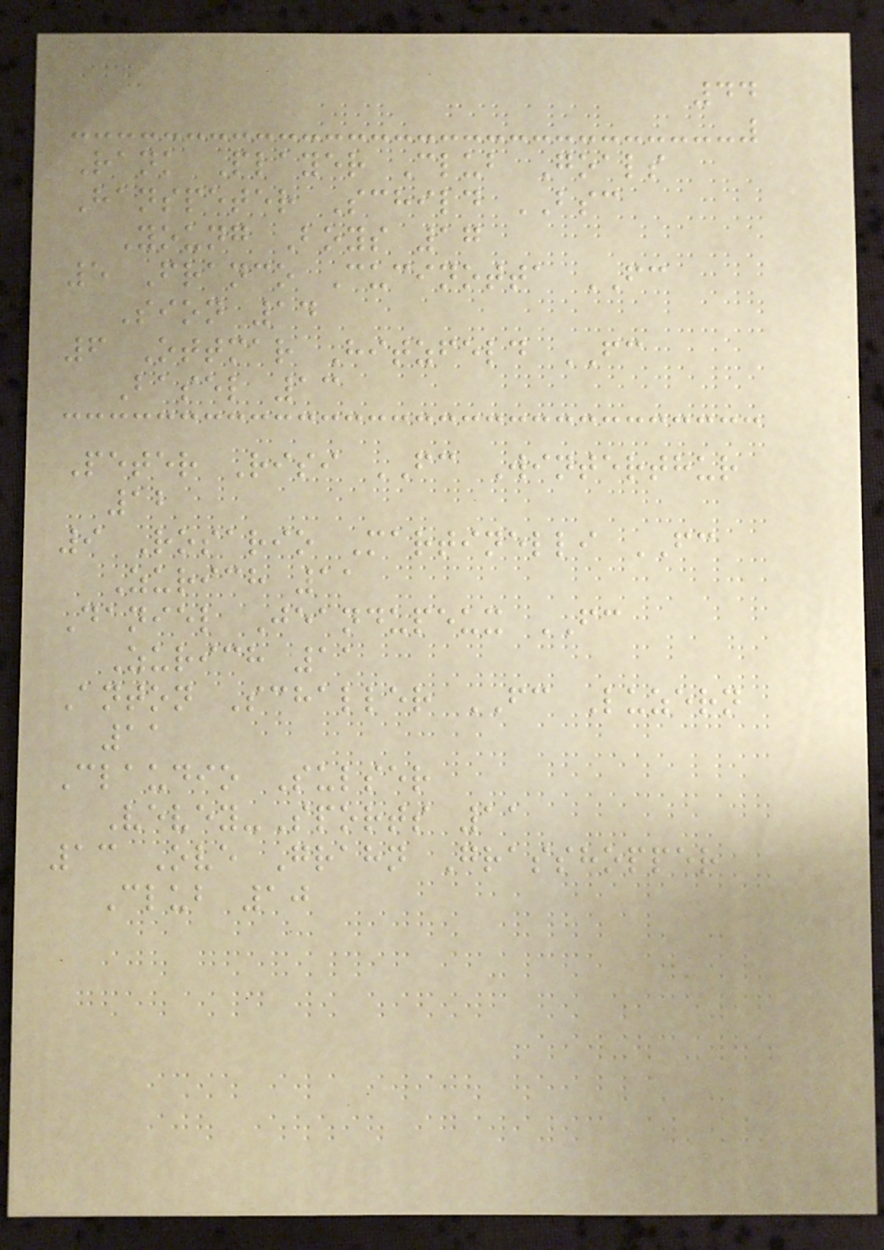44
Rank Player Club Goals
Hanspeter Schild BSC
Young Boys 17
5 Franco Cucinotta FC
Sion 14
6 Ottmar Hitzfeld FC
Basel 13
Peter Risi FC Winterthur
12
9 Rosario Martinelli FC
Zurich 11
Daniel Jeandupeux FC
Zurich 11
Anton Schaller FC Luzern
11
Claudio Sulser
Vevey-Sports 11
13 Ove Grahn Grasshopper
Club 10
